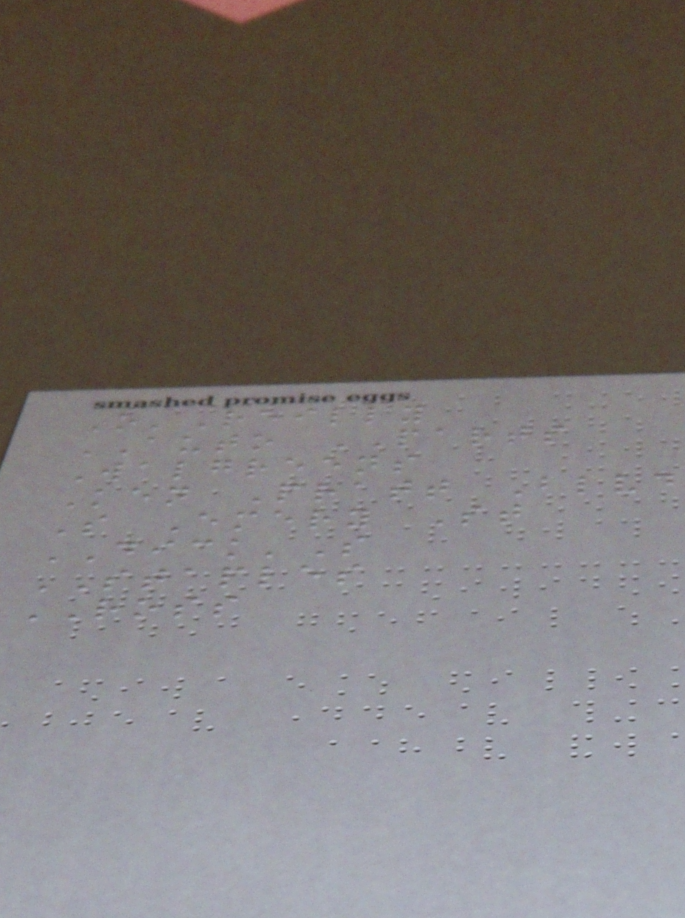O'Reilly
AUTO PARTS
Walgreens
Ken Pratt Blvd
S Emery St
DICK'S
STAPLES
ROSS
